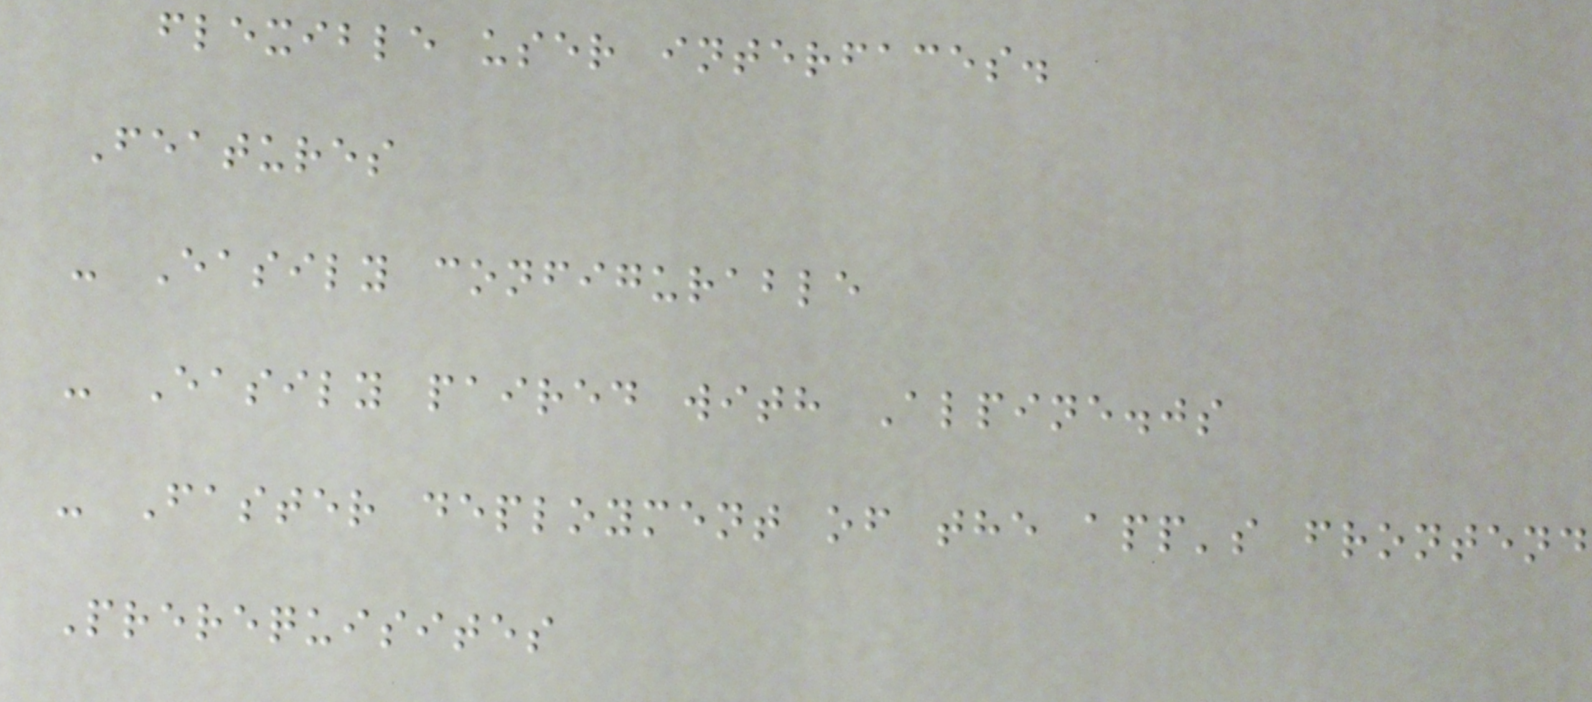flexible user interfaces.
Features
- Easily configurable
- Easily paired with Alpine.js
- Faster deployment of the app's frontend
Prerequisites
